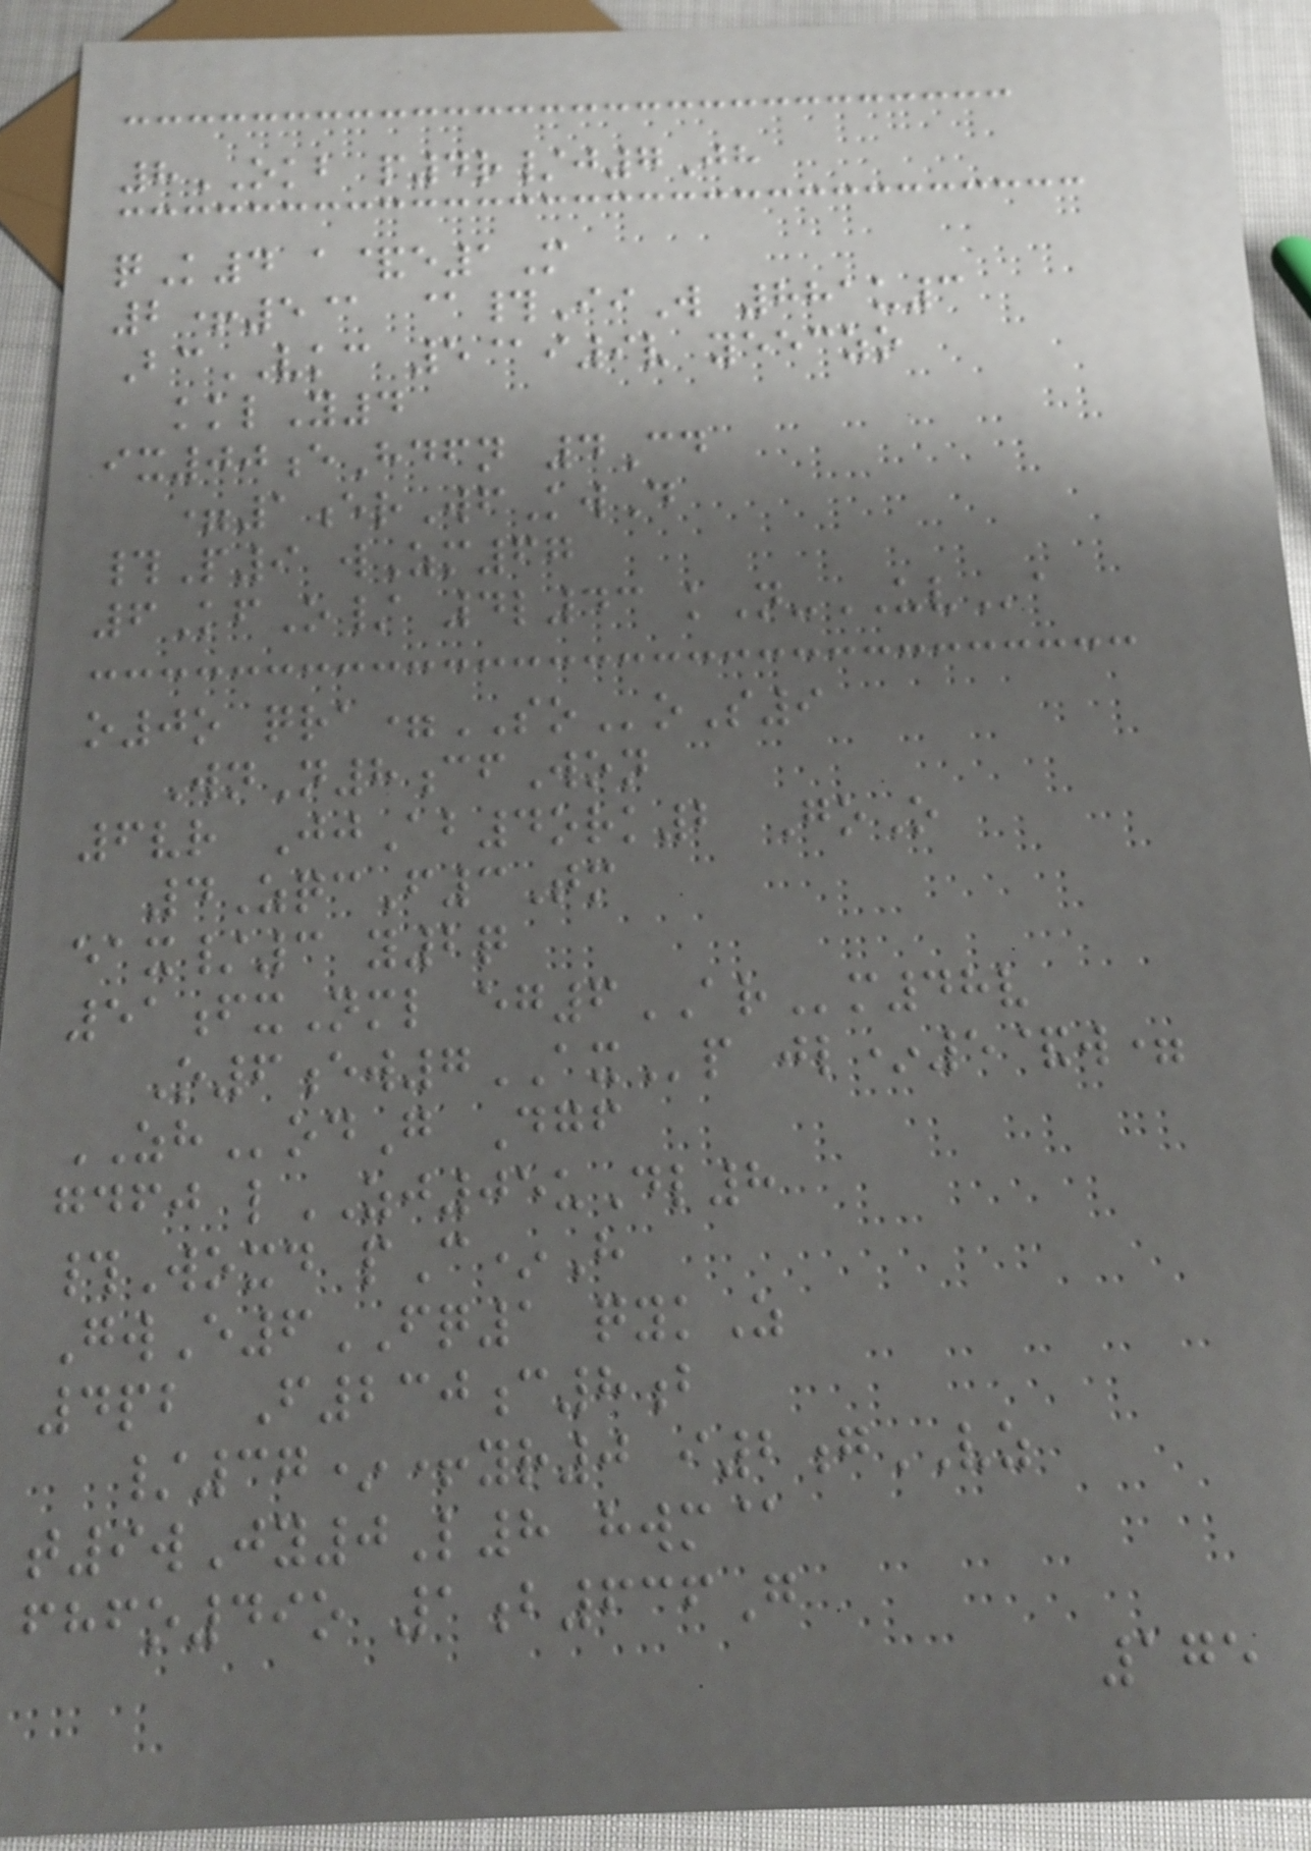8OKB p4r/j7Jh
qK4 a&e1M
2+5@ @#IiW 881u3
BcVKC 5@i9v yeeczo
kklY4
ix00eHdfn 4Cd
=1erWfKwD
#P9 wZm67
6KfO/ 4l43 kN-UVa
o0o qra=SOoS9
WnN8cfWon
6vr JjAb4ork2 GoO
4ZqcF3Tm
eax/3 y2q
51fxNml eg6ARm48v
O6ew7AXp jl*5&w=
ZHodG Dgf
gdfj lZJ05uDl8
#Woxd pC*H
GwE6FQ1 qykZ
4pb F230c8b
/37*+yr0 i2gVZ
t9wJy0L8 hwm@
fhfo49o 1b636G
175
